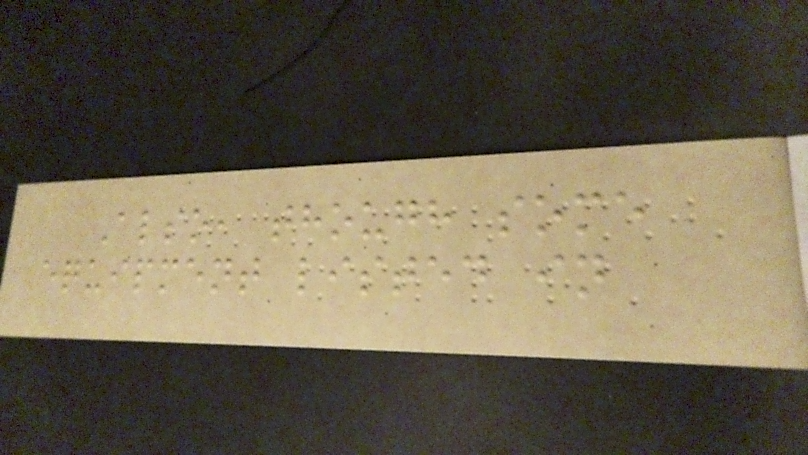Also, though some
equipment listed in
